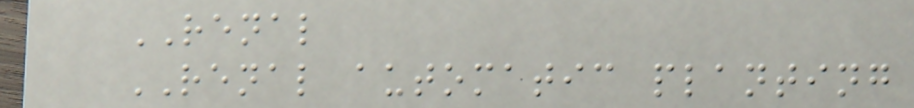RENAL
RENAL automatic planting
